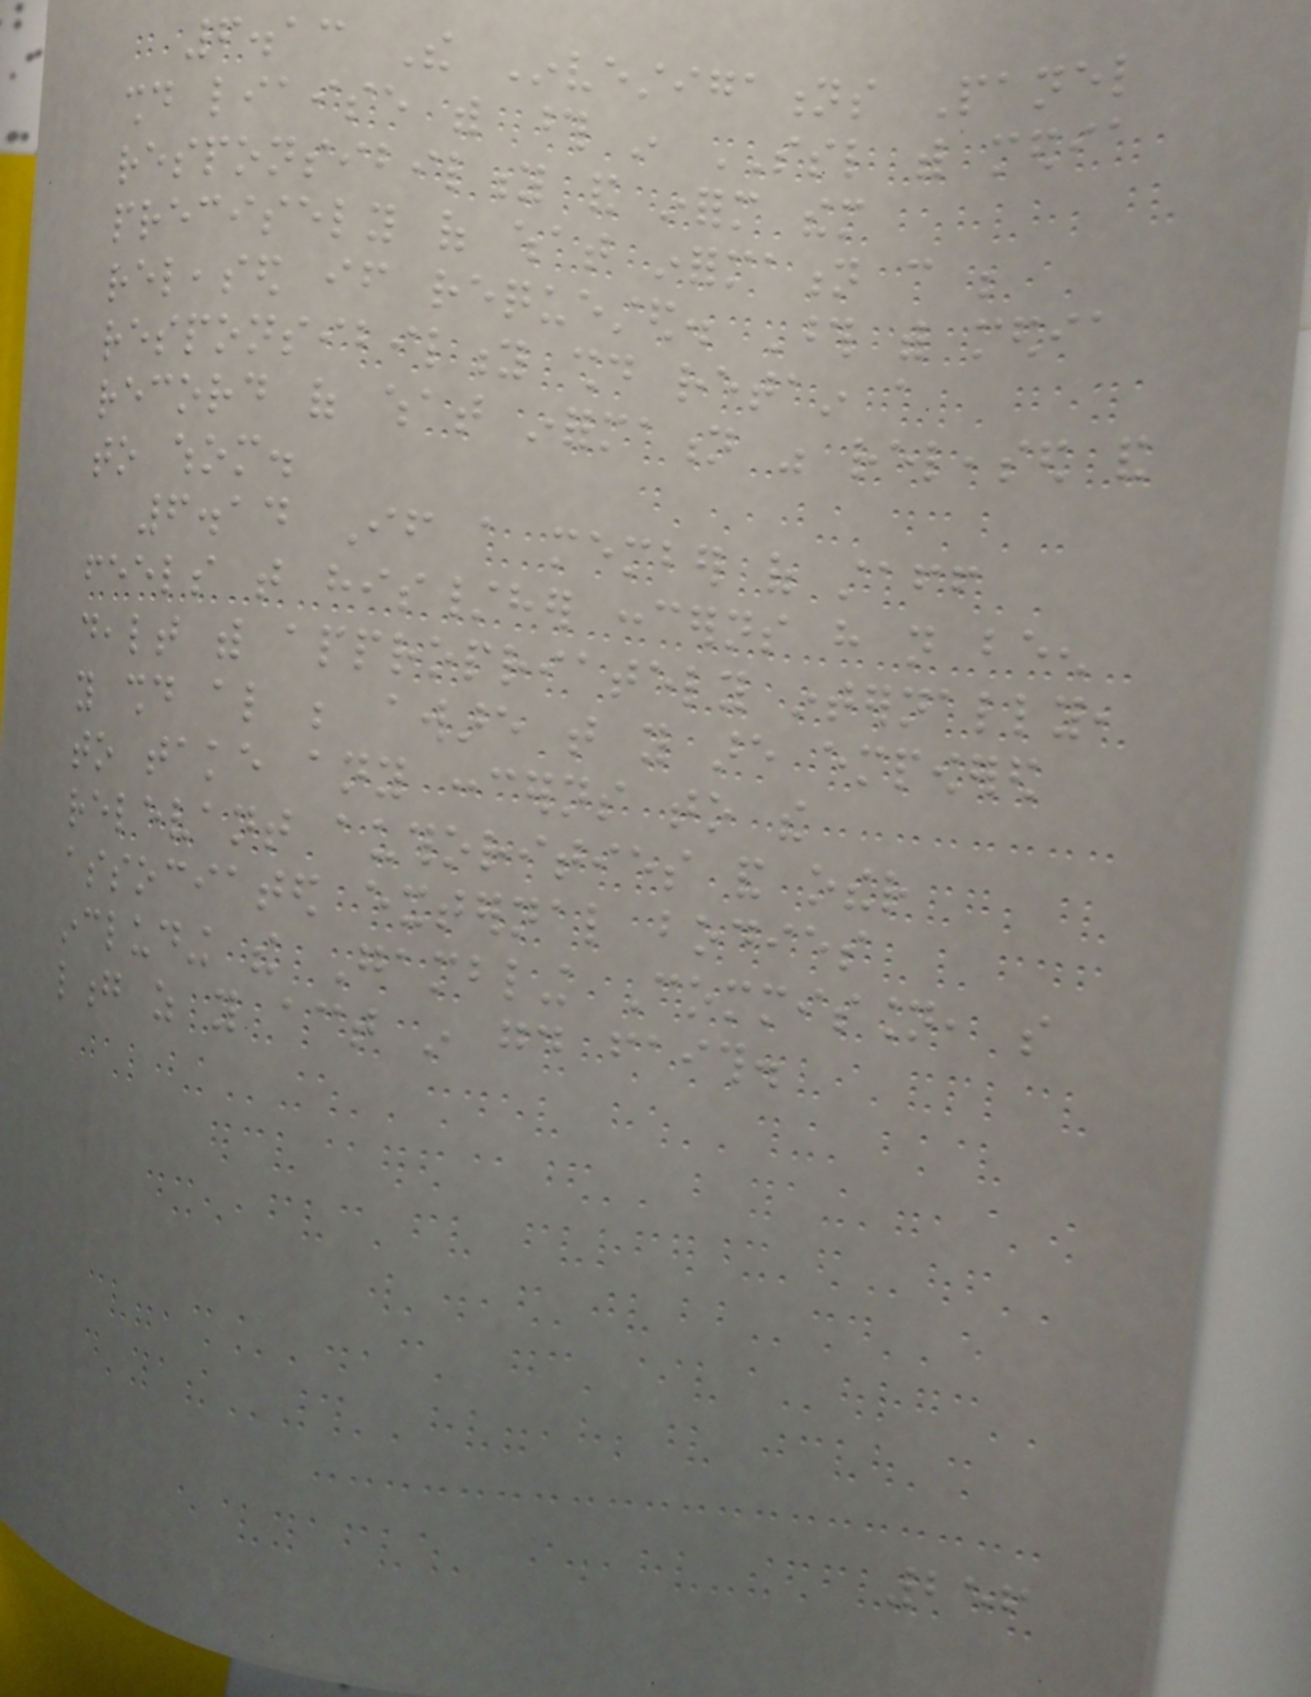6.13 The Investigations Panel
should liaise with those in SSL with media
responsibility and inform them
precisely of what information can be
released if requested. Those with media
responsibility should retain a
record of what information was released and
to whom.
6.14 If a member of staff
feels that his/her concerns have not been
dealt with appropriately internally,
you should also be aware that you are empowered
to take any concerns to the
relevant authorities and other
associated external bodies
including the Gambling Commission, so
long as you act in good faith.
256
